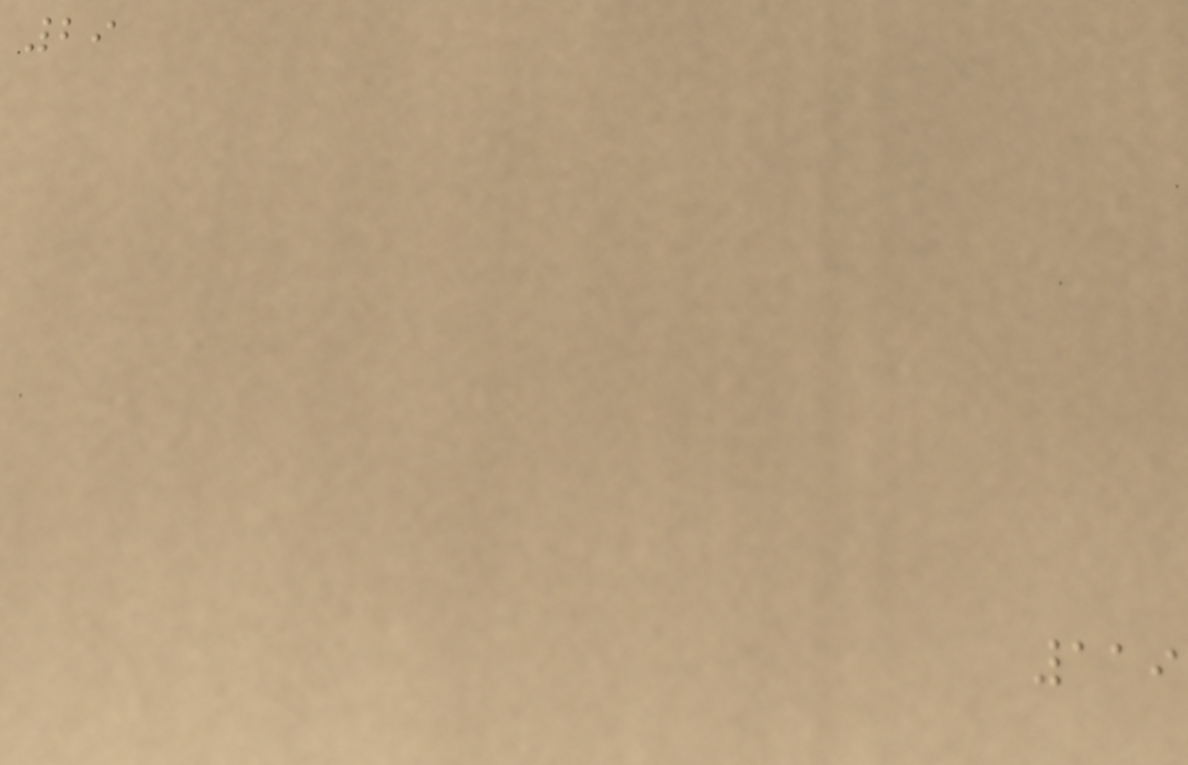29
119
